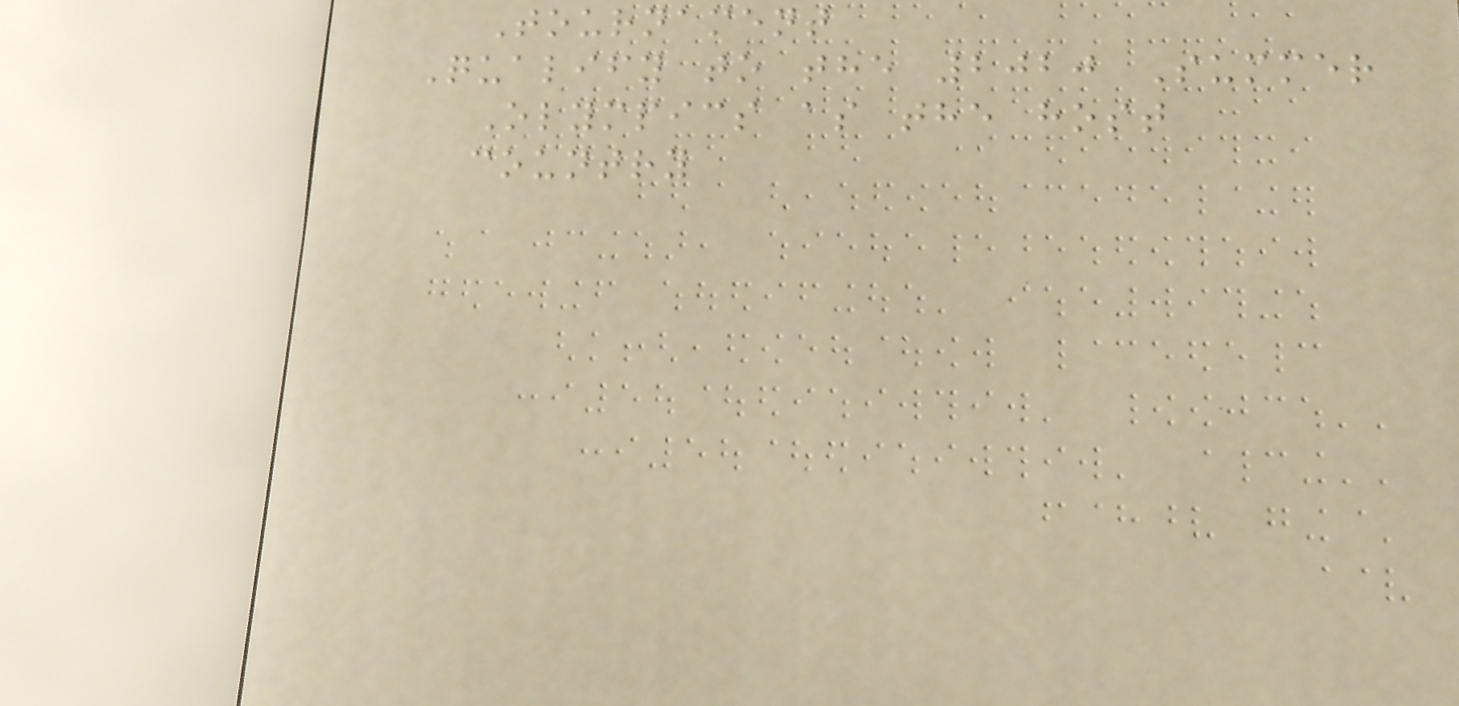Tournament
Qualify to the 2020 Summer
Olympics as the host
country
